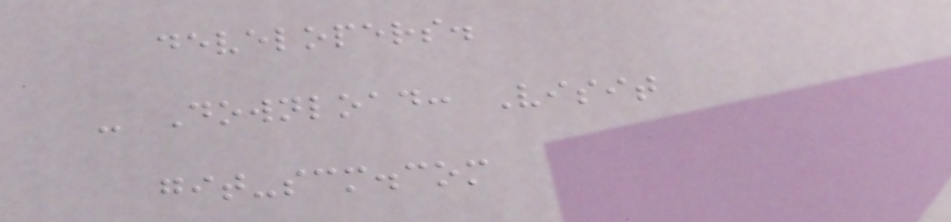developers.
- Download: Visit
git-scm.com
